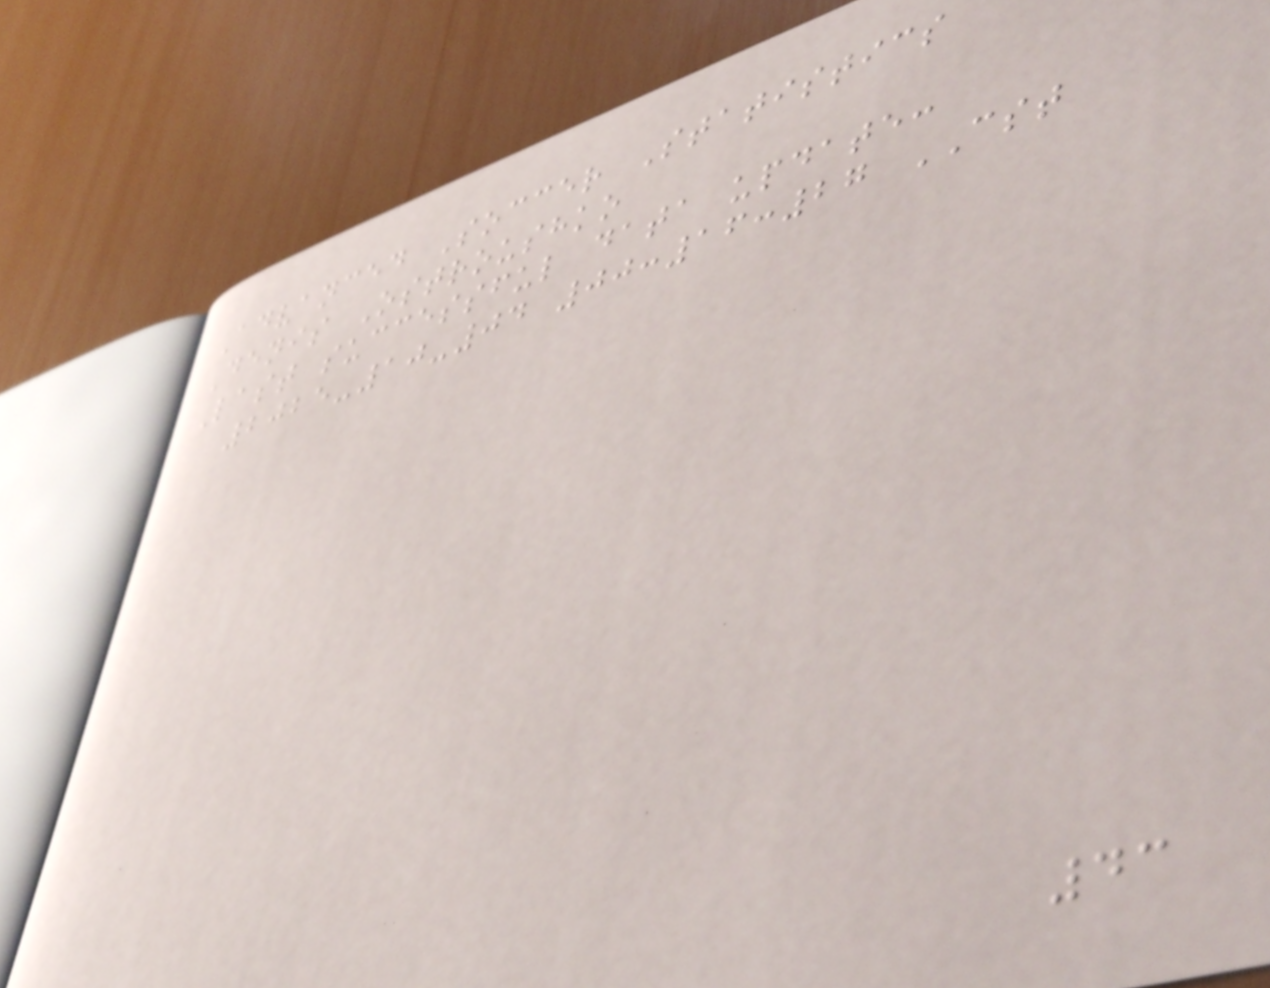Advanced Soccer Statistics
Denis Ostroushko
Last successful data update:
2025-10-04 00:16:27 CST
43
